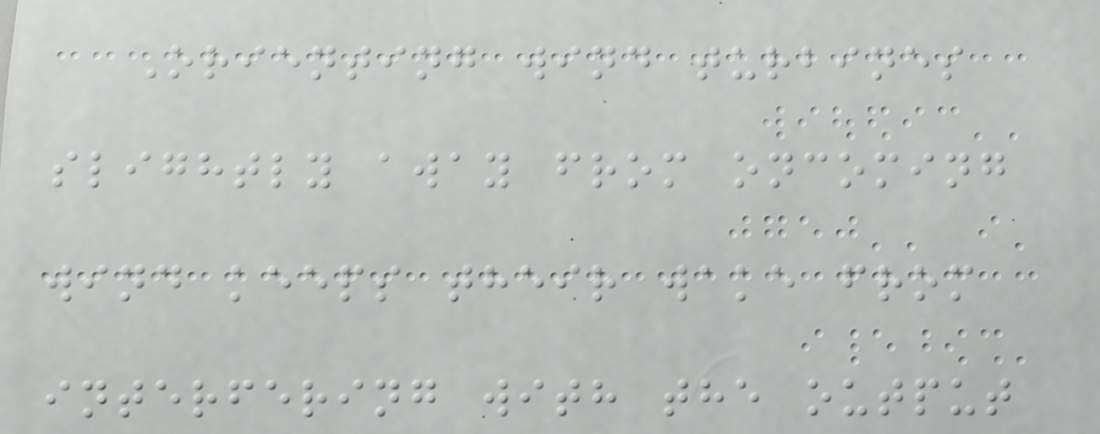Orienting wind turbines
slightly away from oncoming
wind keeps their wake from
interfering with the output
